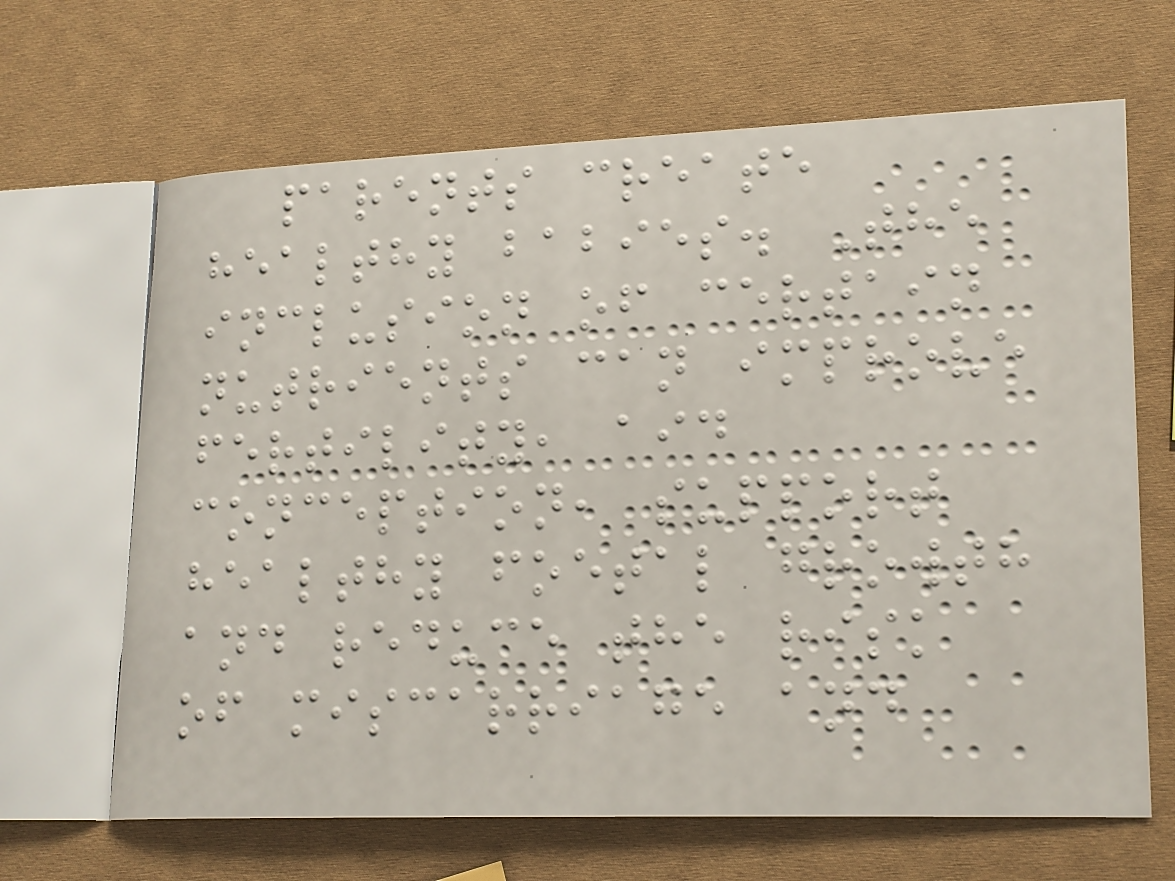parents create
healthy babies. The
inclusion of certain
nutrients can improve
fertility, aid
conception, support
healthy foetal growth
and reduce the risk
of miscarriage and
